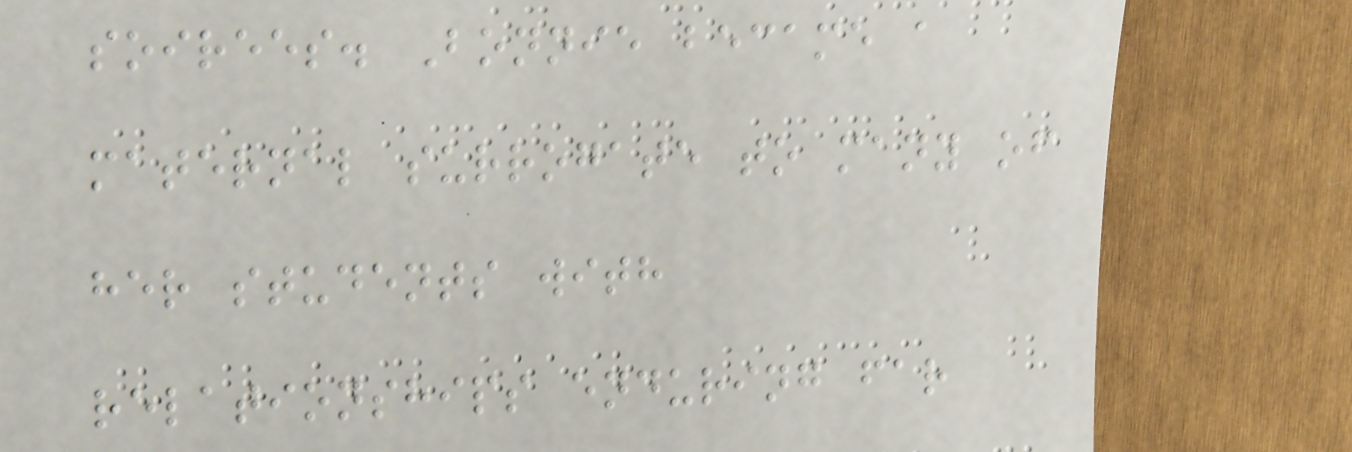soirees. Bonnie became a
maternal surrogate to many of
her students with
relationships enduring far
